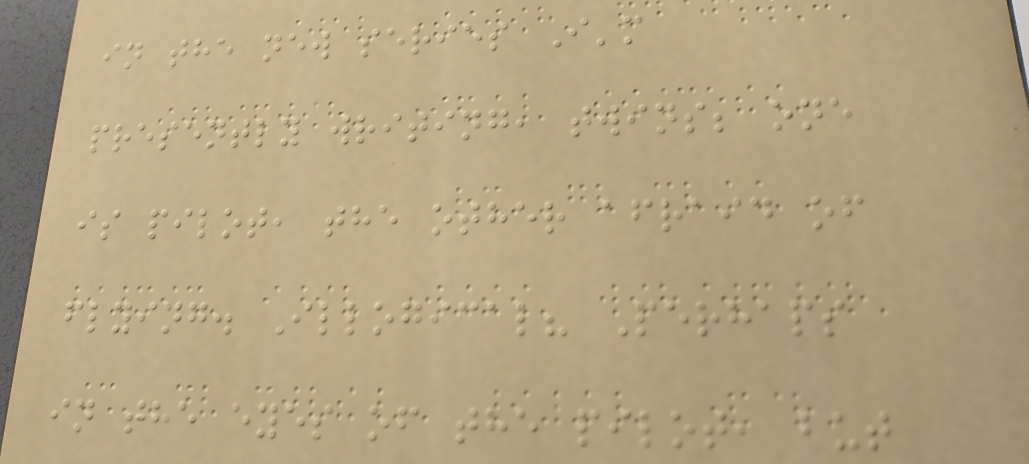in the new series I'm
presently writing, twins; one
is pilot, the other afraid of
flying. Illogical? Perhaps
in the eyes of the pilot, but
